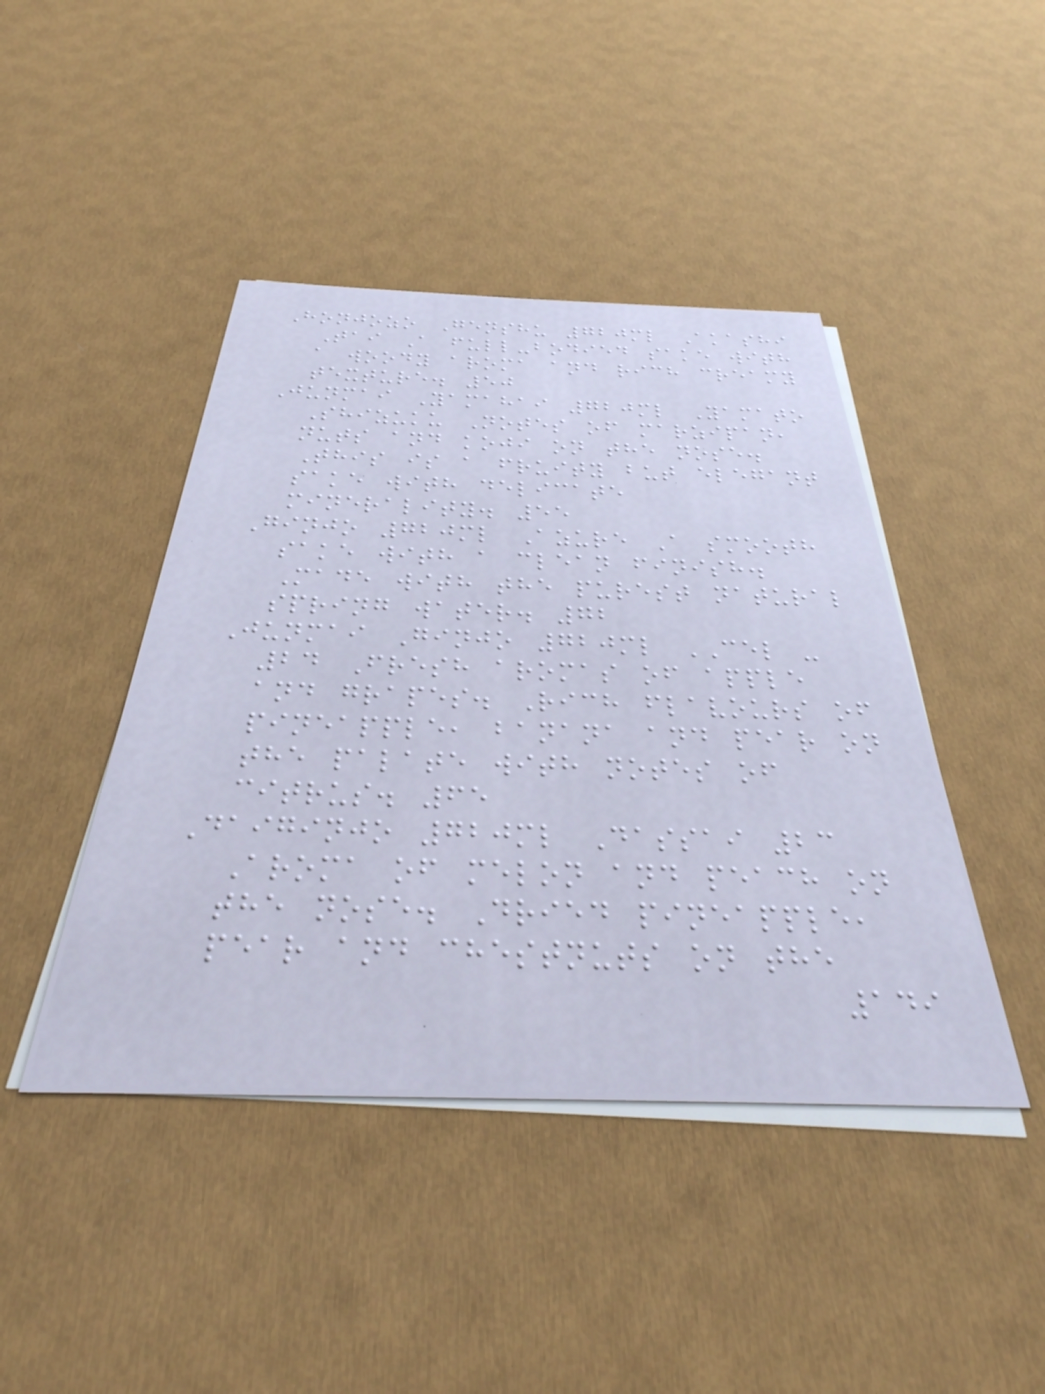Honjozo Genshu 720ml Akashi
Tai A full-bodied sake with
a woody aroma and rich creamy
texture. 50
Junmai Yamahai 720ml Yamato
Shizuku Notes of marzipan,
nuts and koji on the nose.
This is a fruity but elegant
sake with delicate
minerality. 55
Ginjo 720ml Azure A smooth
sake with a clean finish.
Made with the purest natural
spring water. 72
Junmai Ginjo 720ml CEL -
24 Fresh aromas of apple
and grapes. Rich flavours of
pineapple, banana and pear on
the palate with notes of
citrus. 65
Daiginjo 720ml Dassai 23
Aroma of melon and peach on
the nose. Dried pineapple,
pear and chestnuts on the
149
